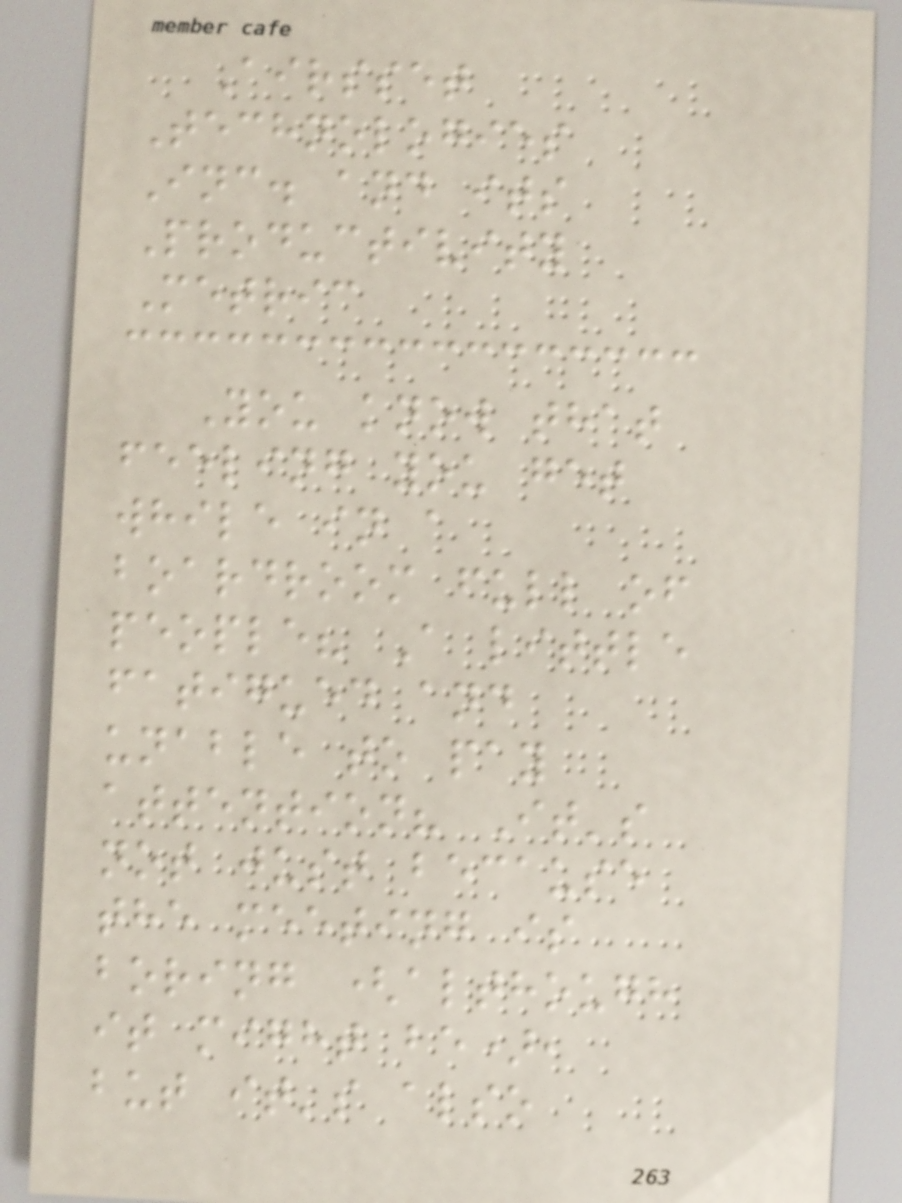Airsset
Technologies
Inc. and its
Productivity
Metric
You know that
feeling you get
while in a
boardroom full of
people? A little
fatigued and
unable to pay
attention? It's
not just because
the meeting is
boring (although
it might be),
but it's also
